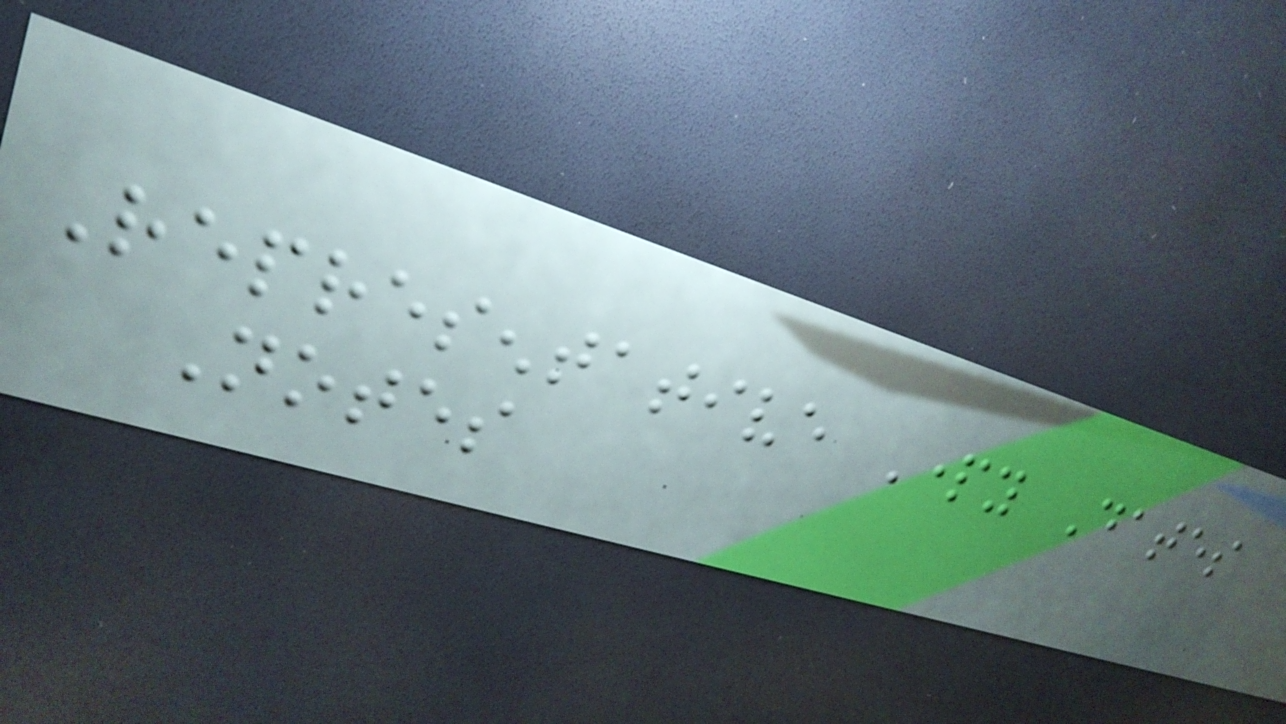Representative Party Dates
Notes
